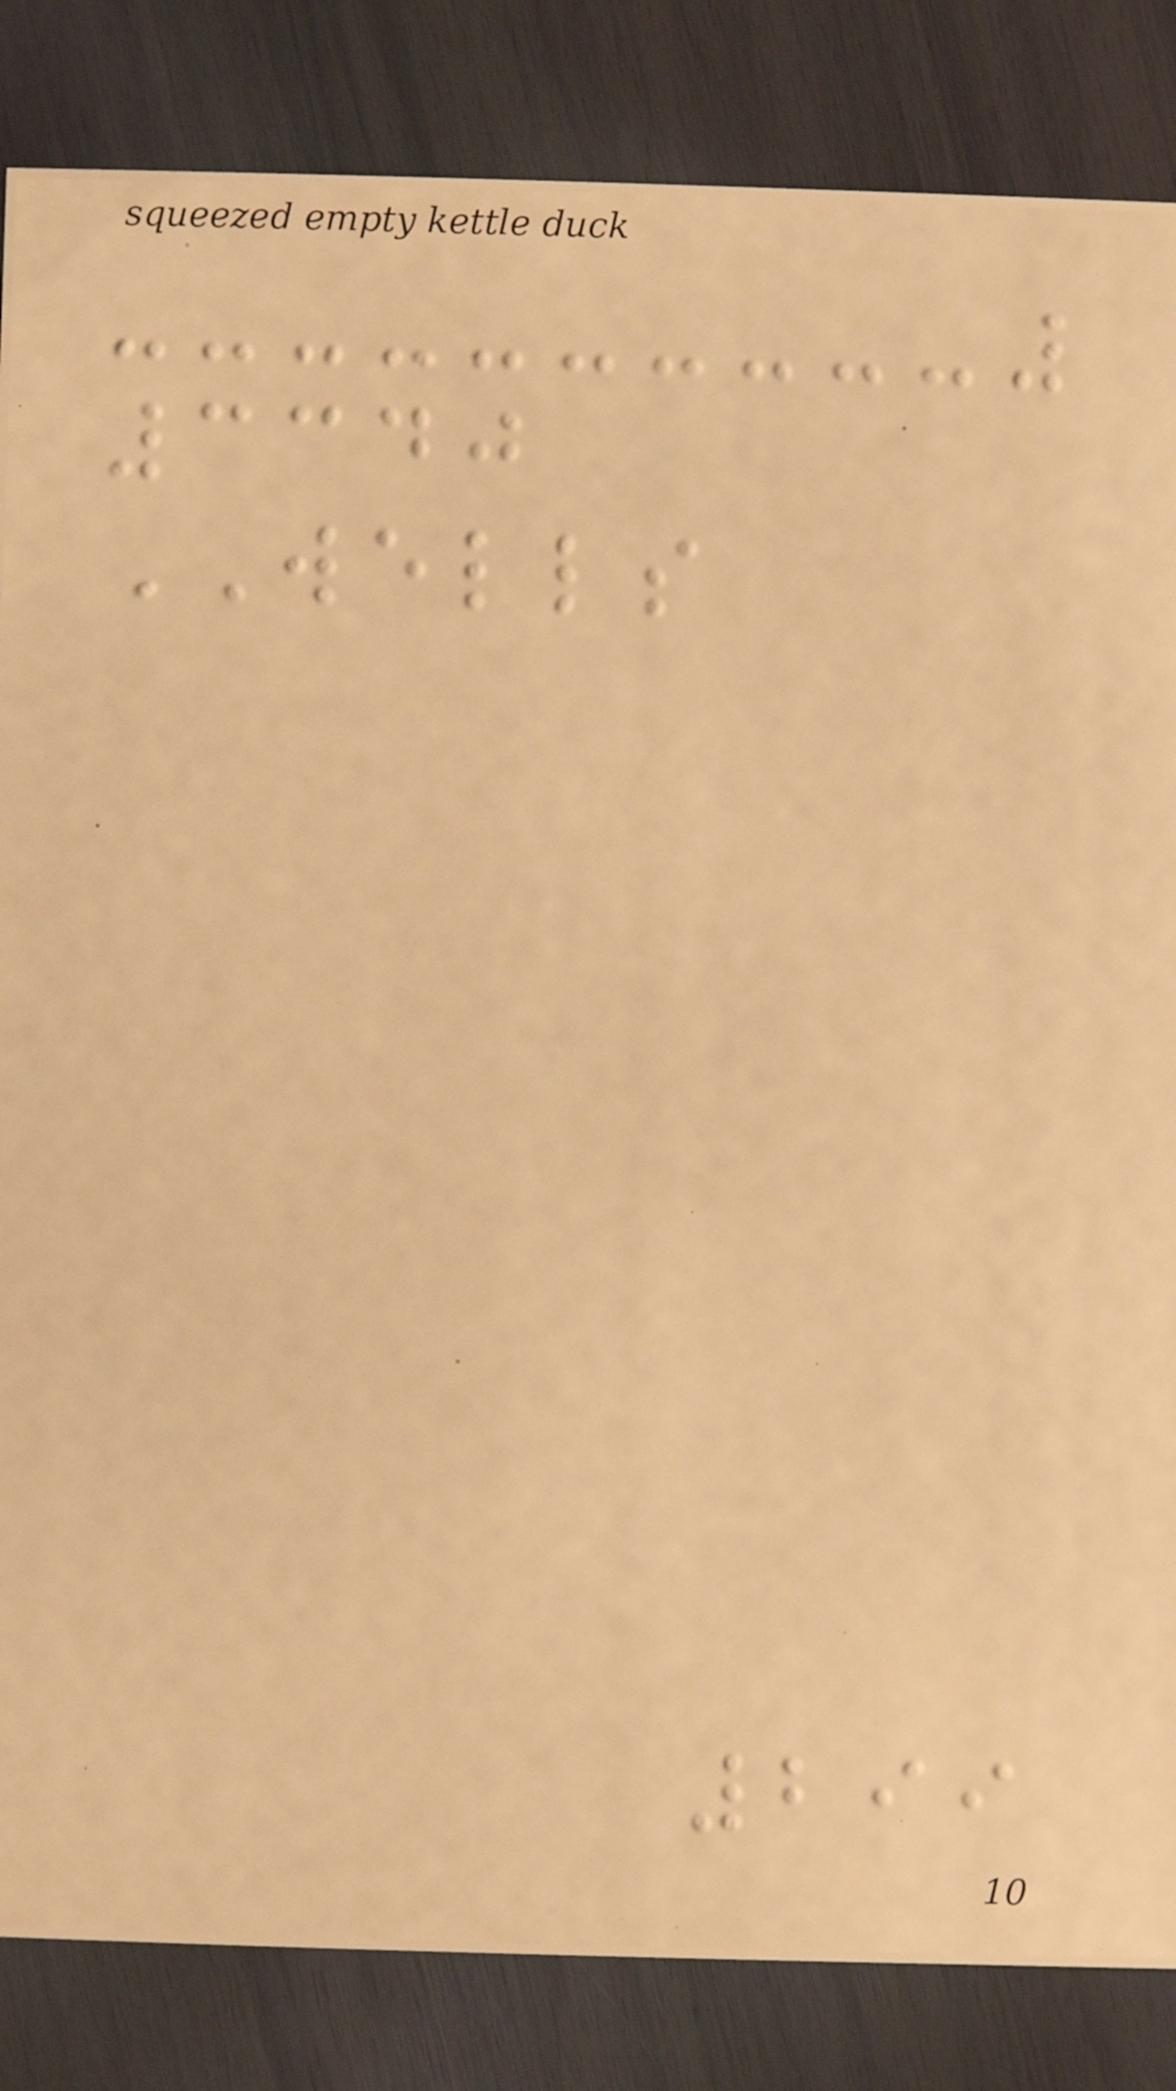3340
WELLS
299
